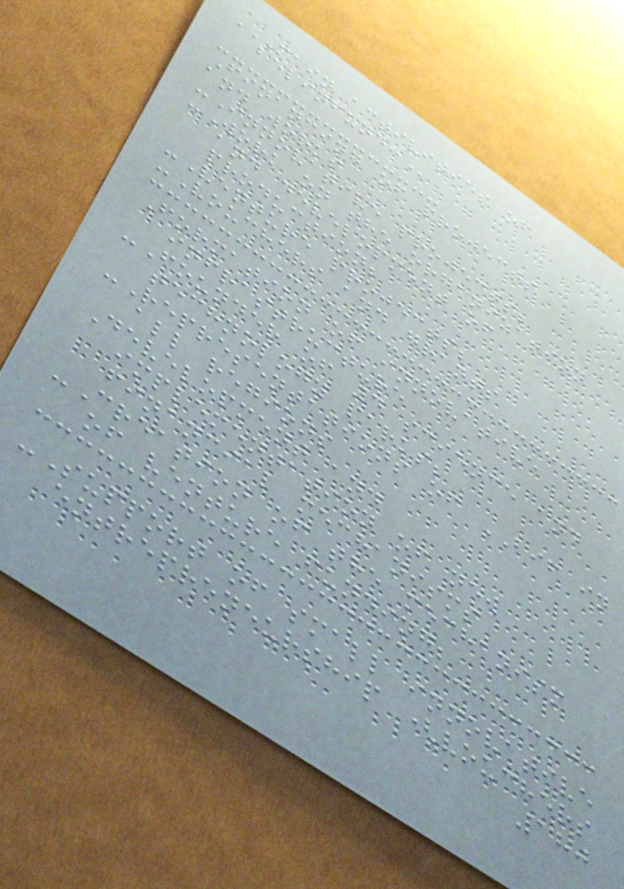MAIN ACTIVITIES OF
BELINFUND:
Financing of projects
and works
-Innovative projects;
-Work on the organization
and development of
production;
-Venture projects;
-Vouchers and grants
Formation of innovative
infrastructure
-Founder of 4 science and
technology parks;
-Representations of BIF in
all regions
Development and
implementation of new
financial mechanisms
-Creation of the mechanism
of venture funding;
-Support of small innovative
entrepreneurship (vouchers
180
